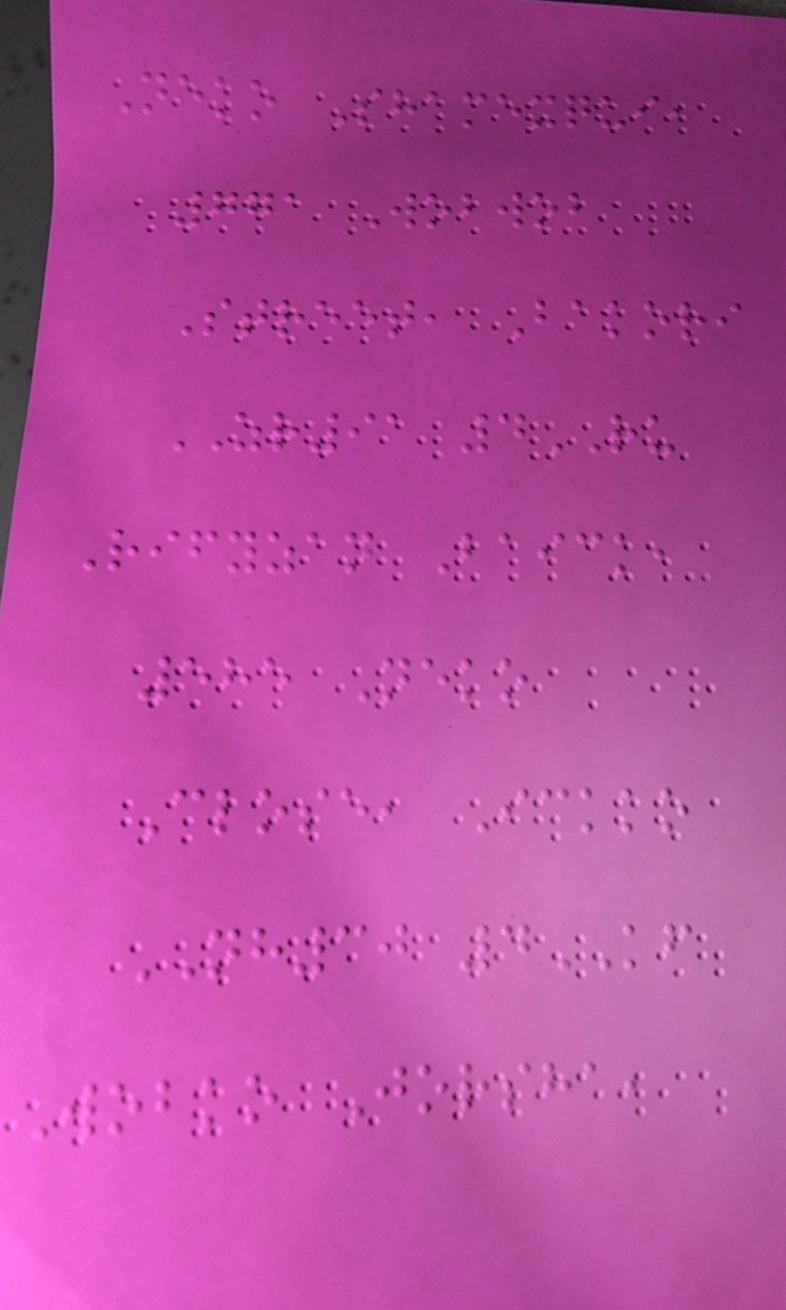Neko Shamexqui,
771 Wobwob
Street, Bakori
ZR91 4RU
Rifyzan Baick,
585 Neko
Close, Ickko
NH30 4KF
Wobko Jorsha,
